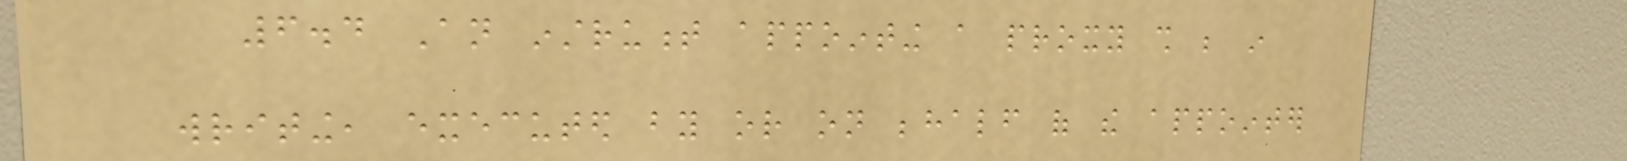6.4 An instrument appointing a proxy shall be in
writing, executed by or on behalf of the appointer
